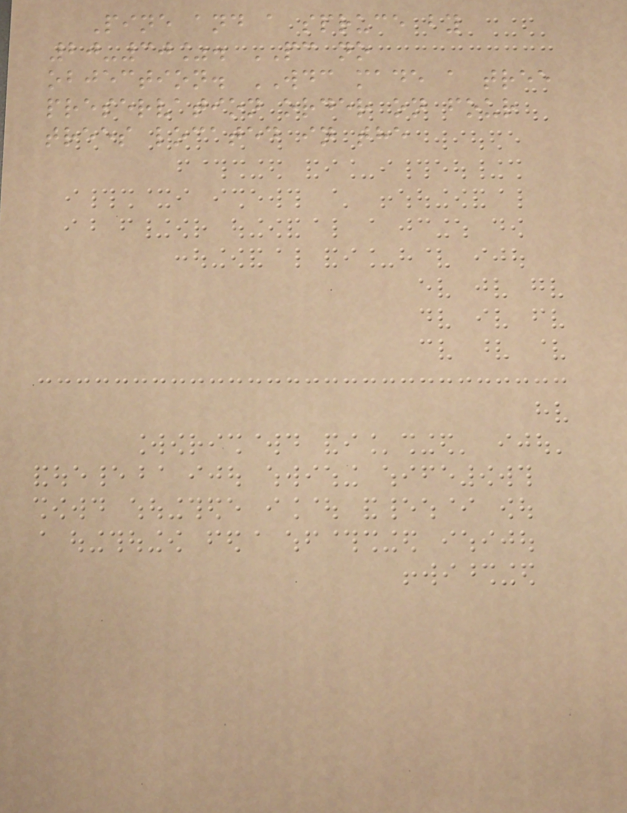Pine and a spruce by
20-30%. PC no
objection. WDC made a tree
preservation order on four
trees located in the
